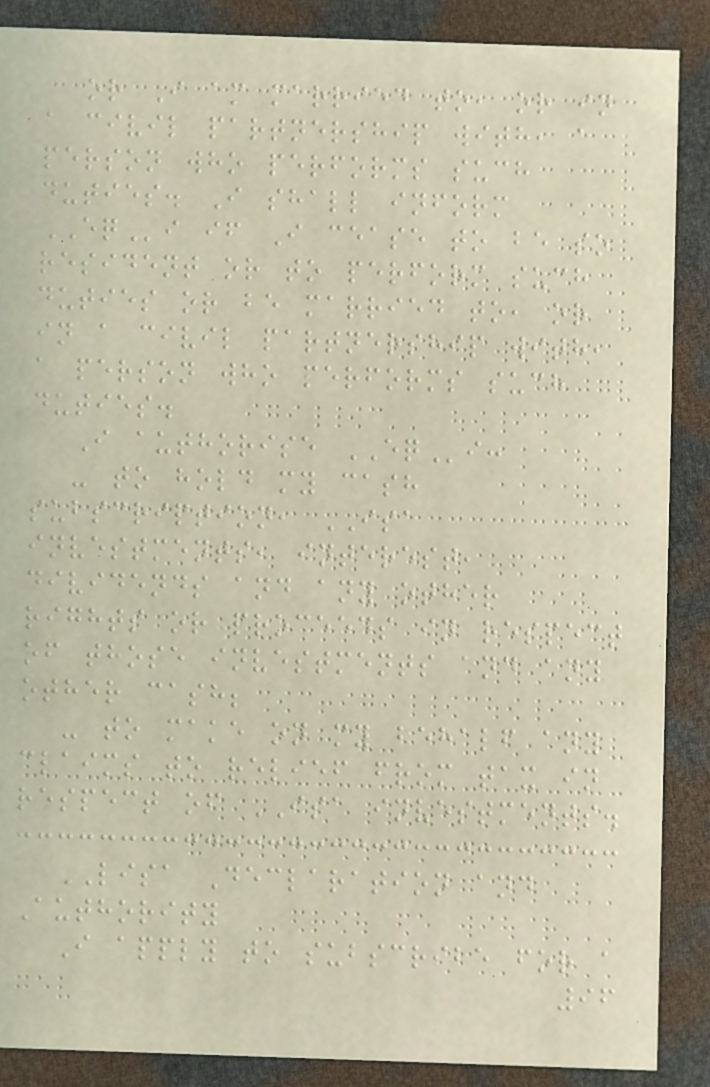or I am married to, or in
a civil partnership with, a
person who performs such
duties. I shall inform
EQi if I cease to be so
resident or to perform such
duties or be married to, or
in a civil partnership with,
a person who performs such
duties.
I authorise EQi:
- to hold my cash
subscription, ISA
investments, interest,
dividends and any other
rights or proceeds in respect
of those investments and any
other cash;
- to make on my behalf any
claims to relief from tax in
respect of ISA investments.
LISA Declaration and
Authority
I apply to subscribe for a
96
